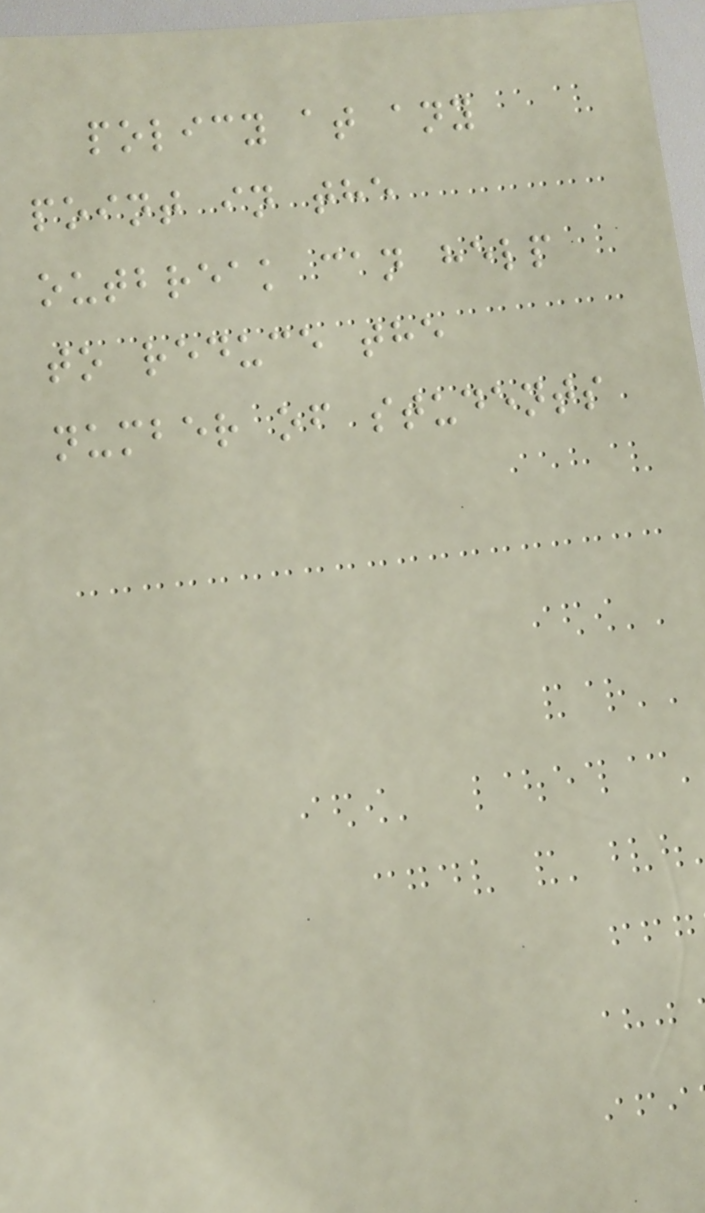policy at any
point in the
outbreak can help
to reduce the
number of students
